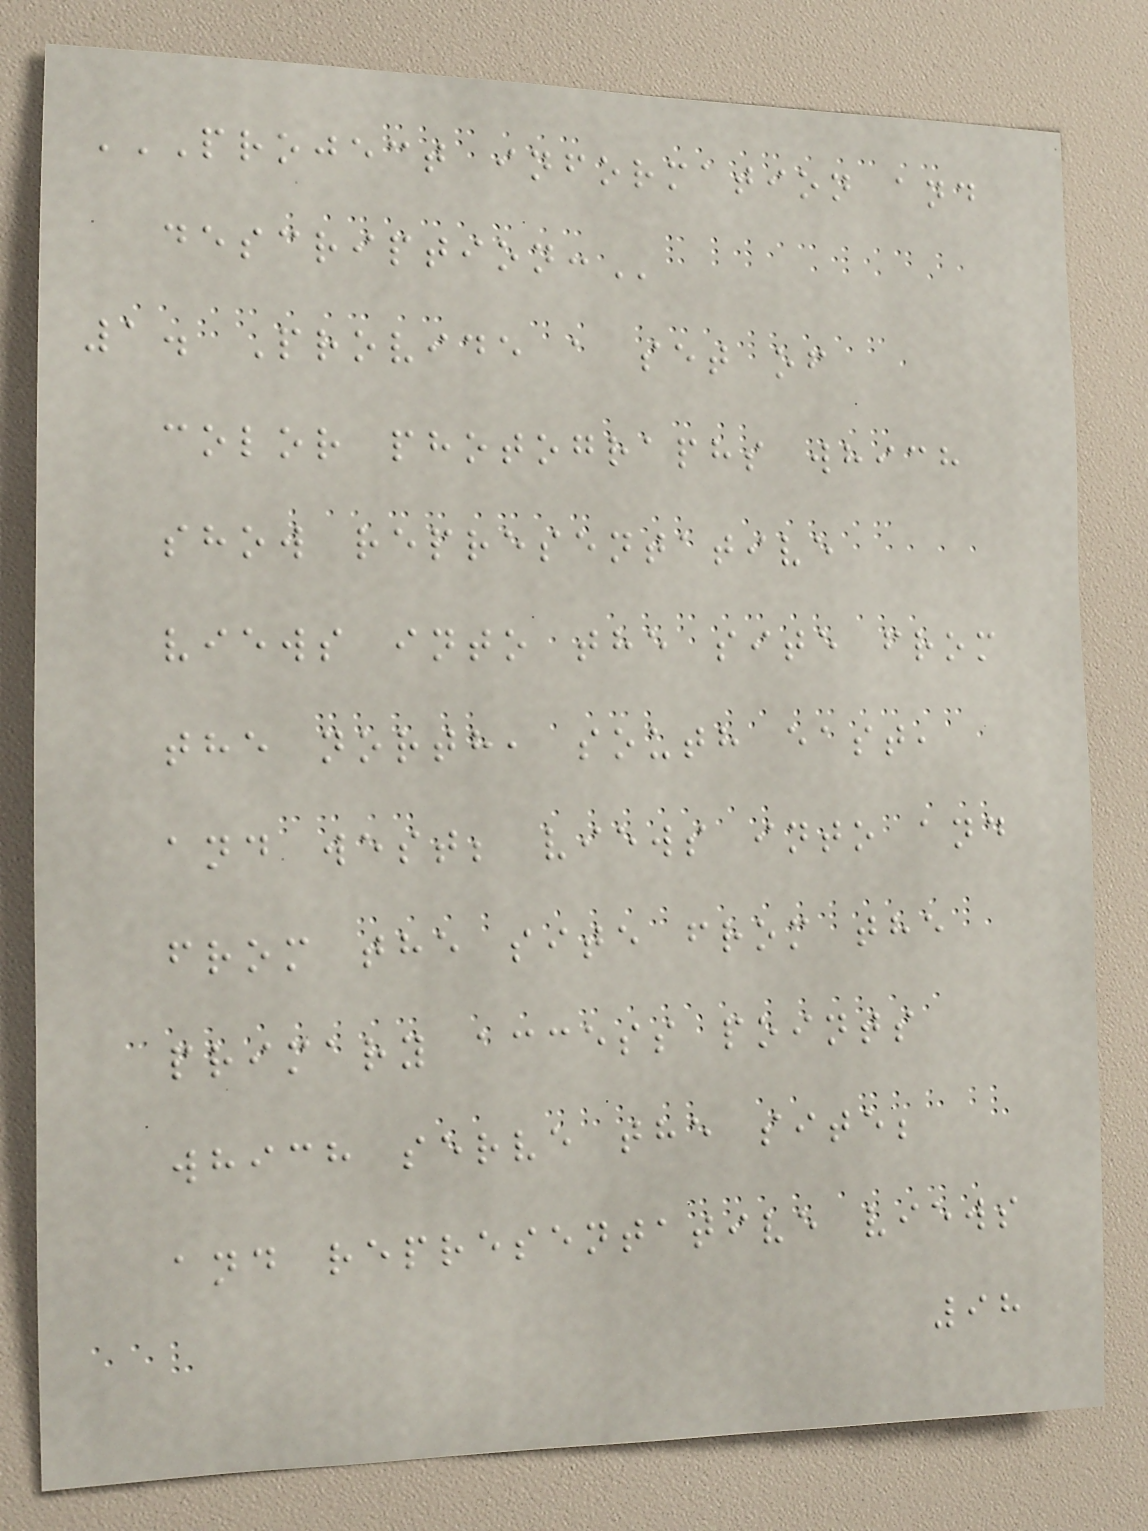PROJECT INFORMATION AND
DESCRIPTION:
1. Provide a set of
color photographs which
show representative
views into the site from
the north, south east,
and west; views into and
from the site from the
primary access points
which serve the site;
and representative views
98
